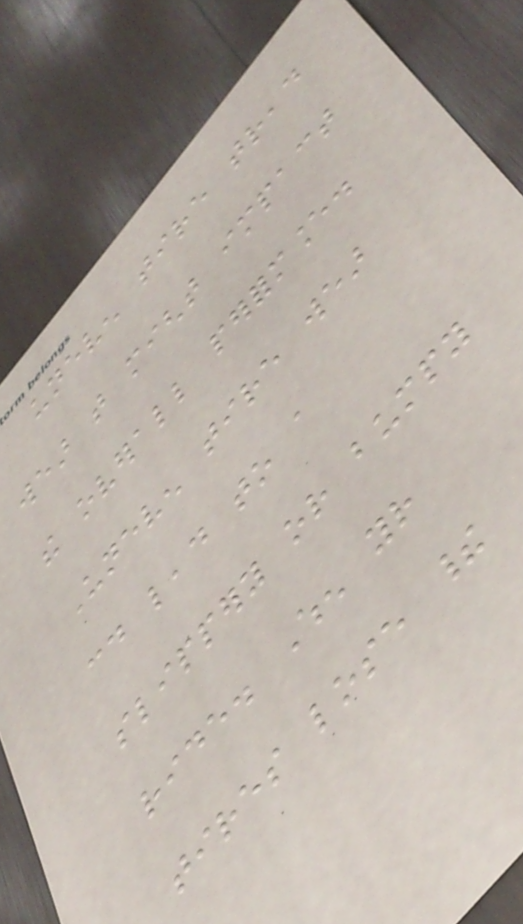uneven tire tread
wear that might impact
the overall performance.
Uneven tire wear
could lead to a
slippery or bumpy
ride. When your
tires lose their
